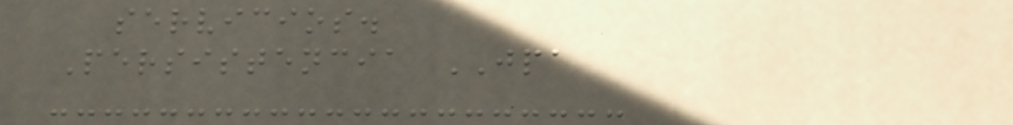servicios.
Persistencia JPA
